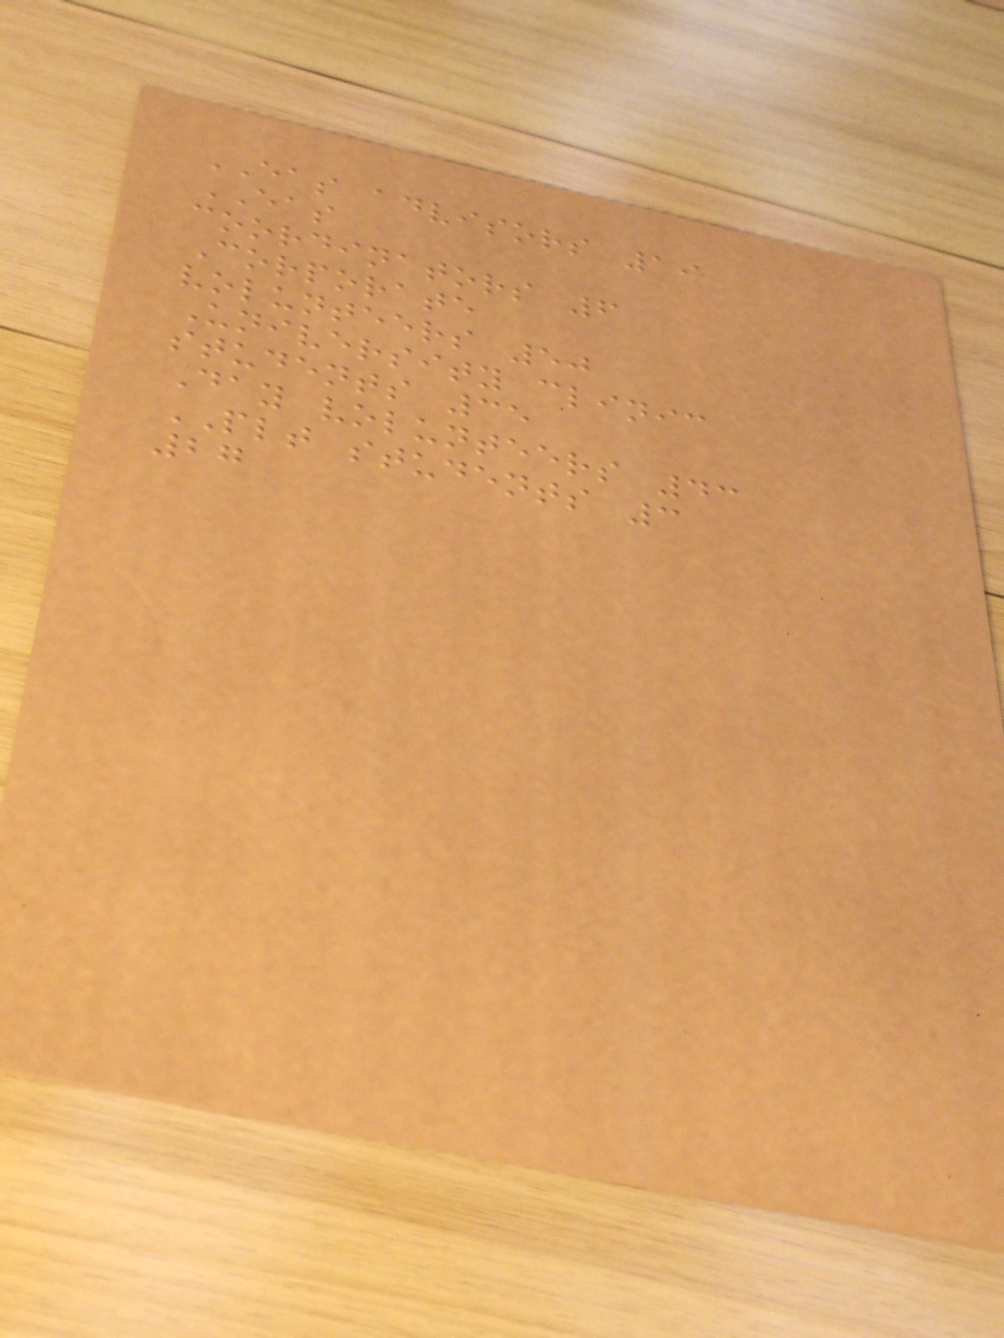EAS advisors 19
EAS
coordinators 6
Corporate
volunteers 50
University clinic
students 35
Day volunteers 43
PLT students 3
27
